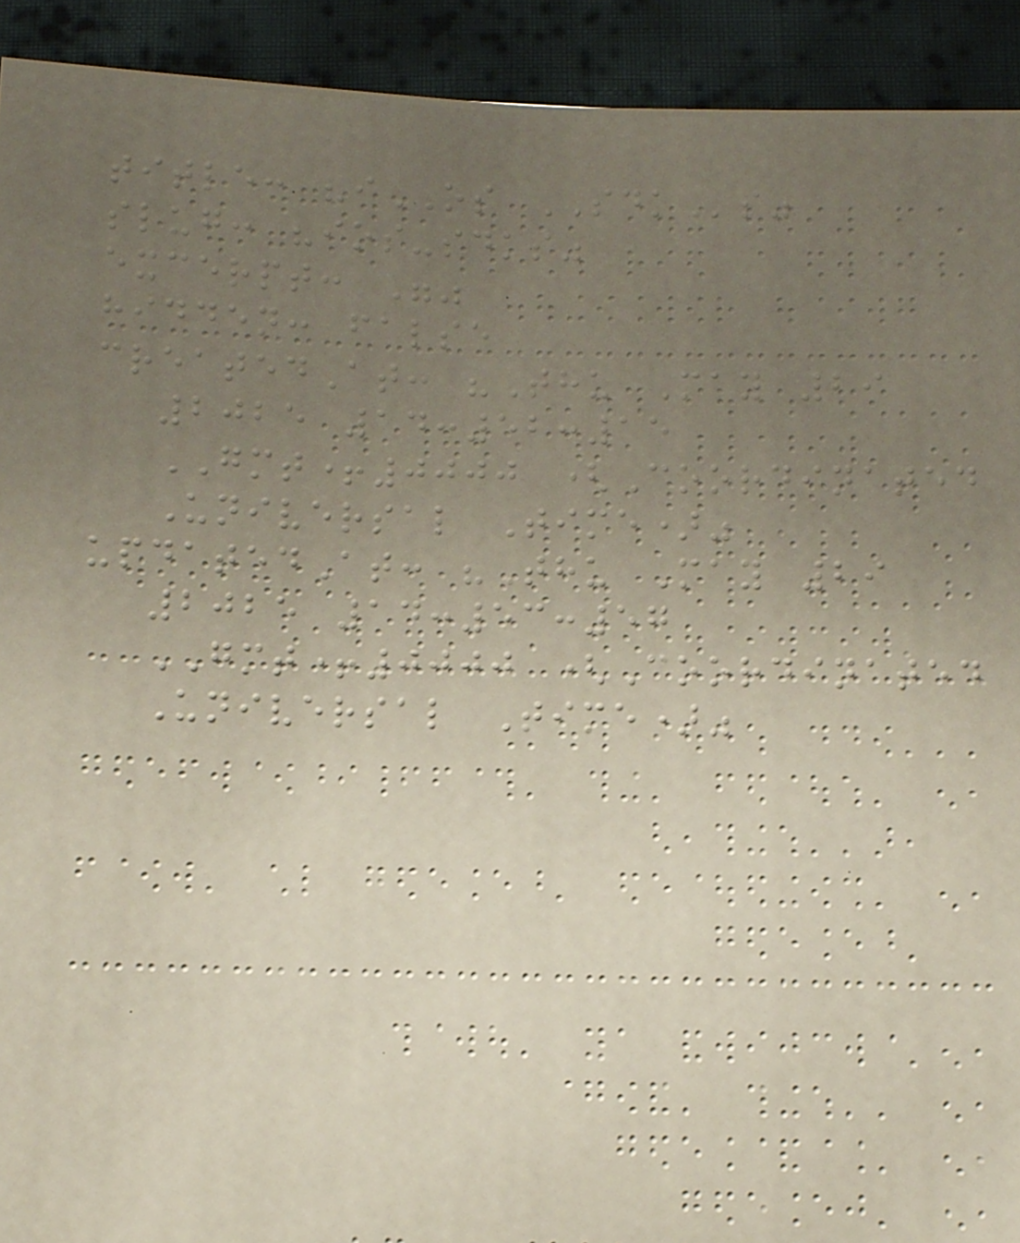title: "iOS SDKs"
slug: "ios-sdks"
excerpt: ""
hidden: false
createdAt: "Thu May 29
2025 14:52:15
GMT+0000 (Coordinated
Universal Time)"
updatedAt: "Thu May 29
2025 14:53:57
GMT+0000 (Coordinated
Universal Time)"
